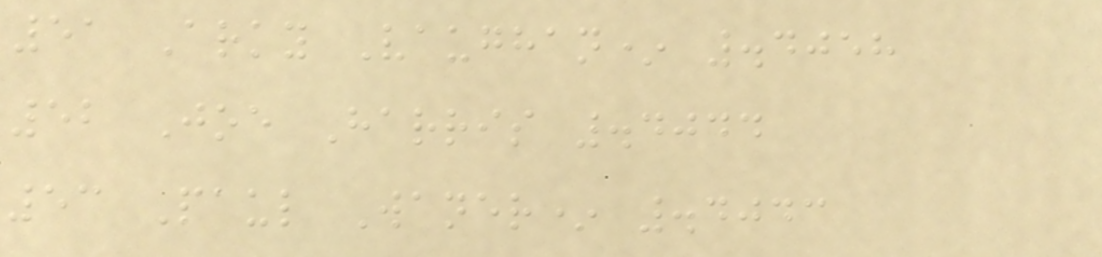51 Arky Vaughan* .4058
52 Joe Harris .4044
53 Paul Waner* .4043
